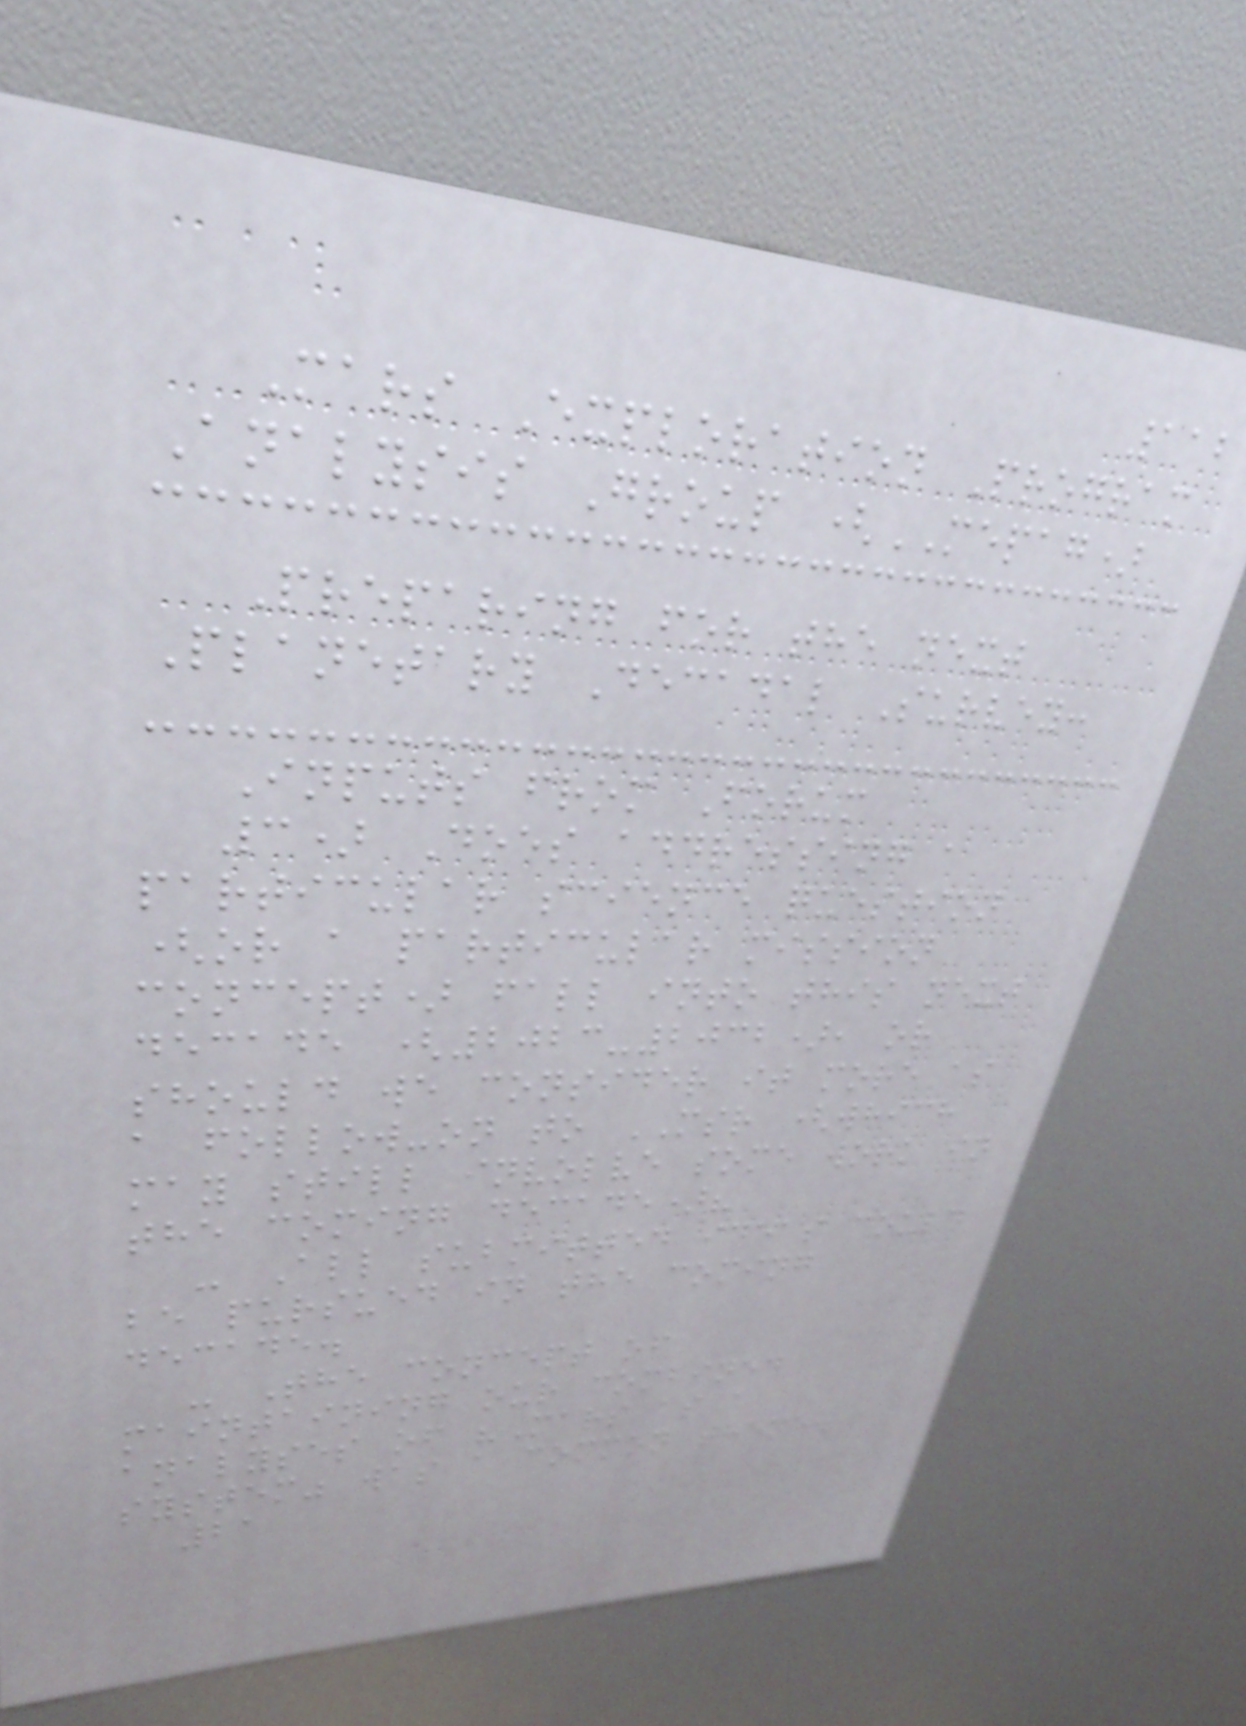112
Mars Exploration Program
Analysis Group (MEPAG)
Preparing for the next
Planetary Decadal Survey:
Inputs from Forum
3) Does addressing a
particular science question
(or a particular mission
concept) fall into this next
decade (2023-2032), or
should we consider it more as
a follow-on to MSR (which
may still involve some work in
the coming decade)?
- All submitted ideas could
be pursued in the coming
decade.
- The concept of
maintaining our combined
analyses of "Mars as a
system" was a common theme.
21
